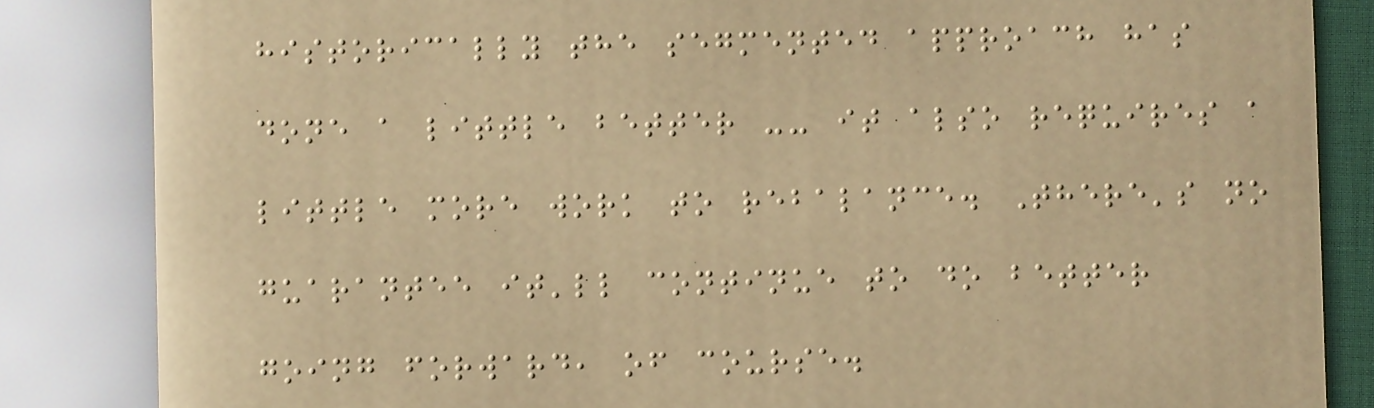historically the segmented approach has
done a little better -- it also requires a
little more work to rebalance. There's no
guarantee it'll continue to do better
going forward, of course.
